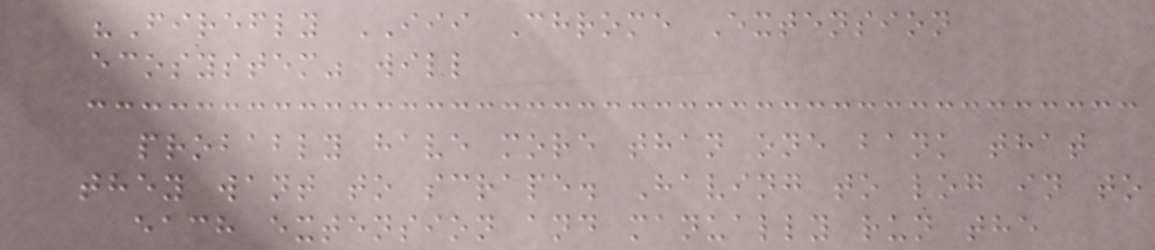"Firefly III Chrome Extension
ecosystem" will
probably have more than one bank that
they want to scrape. Having to log in to
each extension and manually run the
